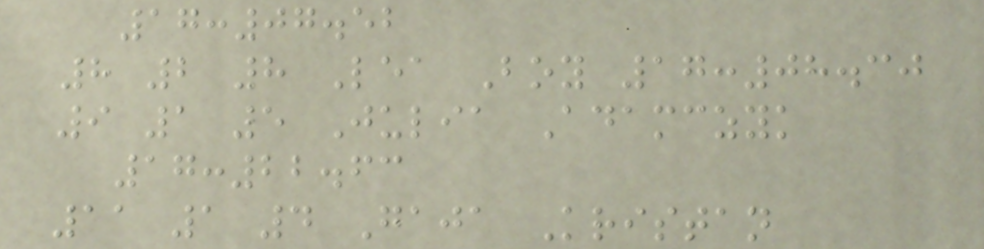17:07.52
8 2 8 Lea Boy 17:08.30
9 1 5 Julia Adamczyk
17:22.63
11 1 4 Gaja Kristan
